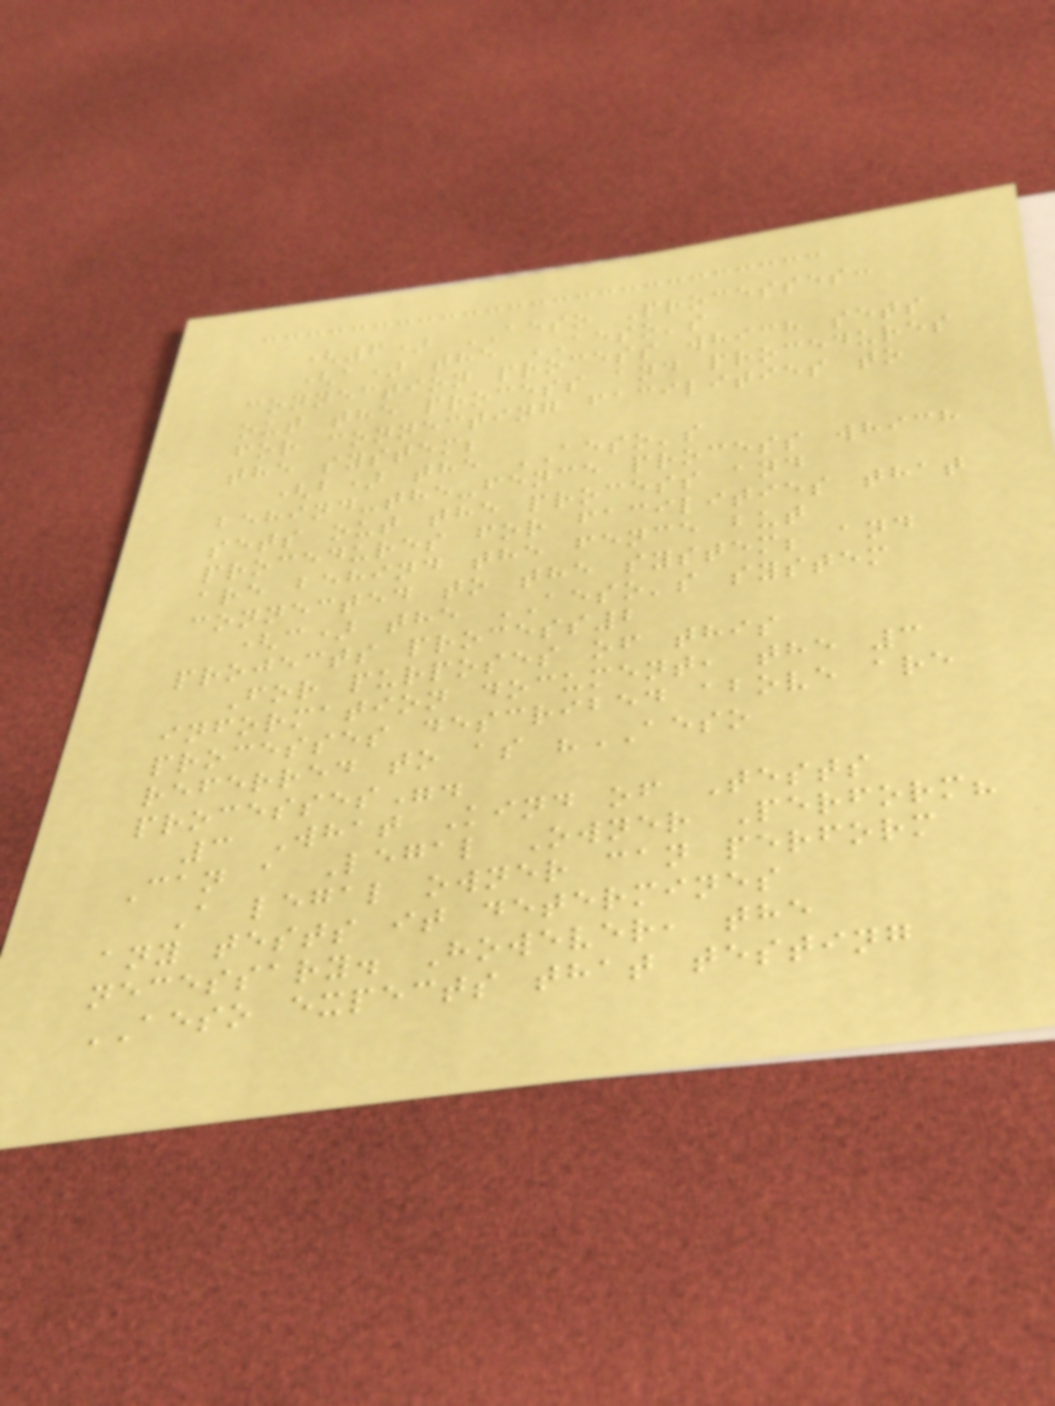(6) AESO Processes:
(a) the AESO's
connection process which sets
out the process and procedures
for connecting facilities to
the system;
(b) the AESO's
behind-the-fence process which
sets out the process and
procedures for facilities that
are behind the fence but
connected to the system; and
(c) the AESO's system
projects process2
For purposes of this
information document, the 3
processes described above are
referred to as "AESO
processes".
3 What Kind of Tests
Can a Legal Owner Perform?
A legal owner can perform
any tests it determines
necessary. However, the
AESO expects that testing
